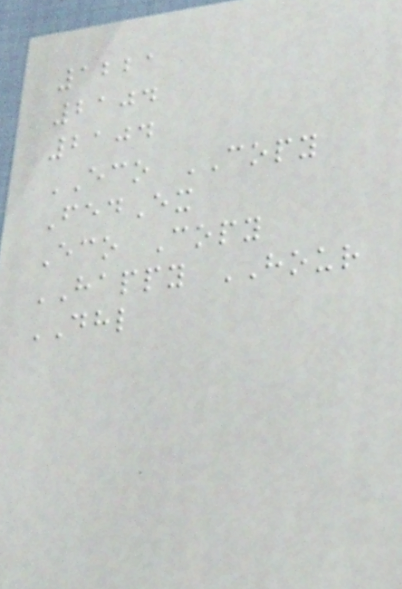1221
2104
2104
ECO COPY
FedEx
Eco Copy
HAPPY HOUR
DHL
